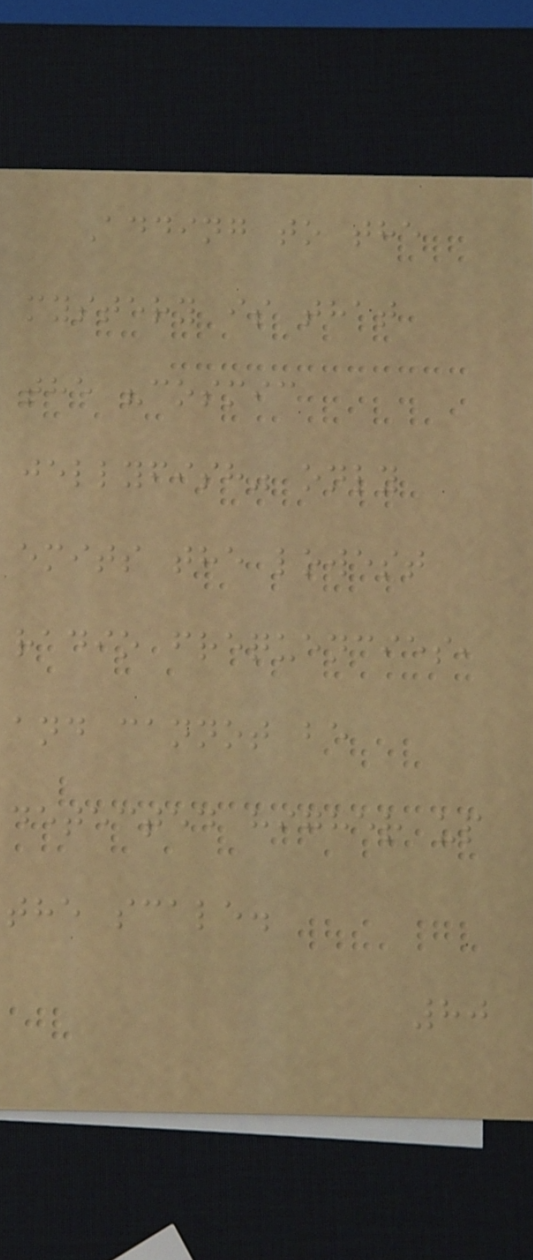Adding to the
mystery is that
the "cosmic
jellyfish" only
emits the lowest
radio frequencies,
and cannot be
detected higher up
the scale.
80
